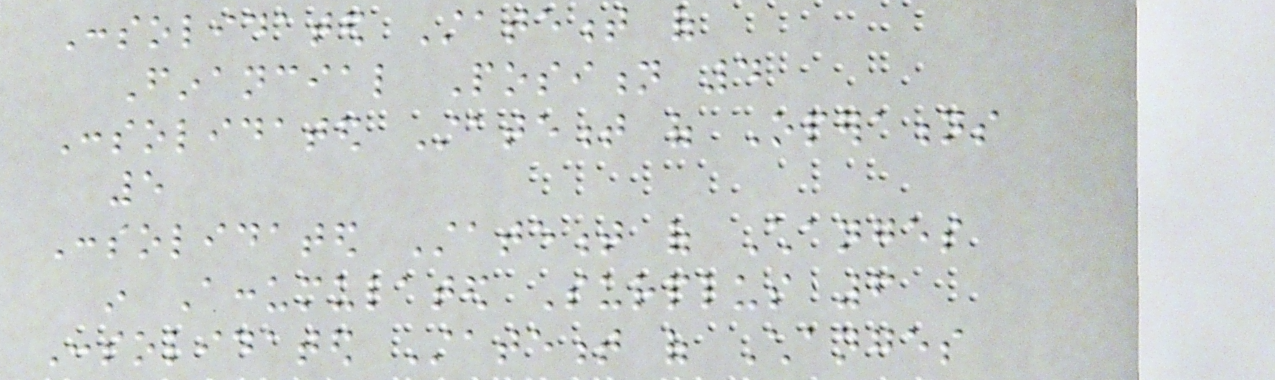Consolidated Statement of
Financial Position 4
Consolidated Statement of Operations
5
Consolidated Statement of Changes
in Accumulated Surplus 6
Consolidated Statement of Changes
